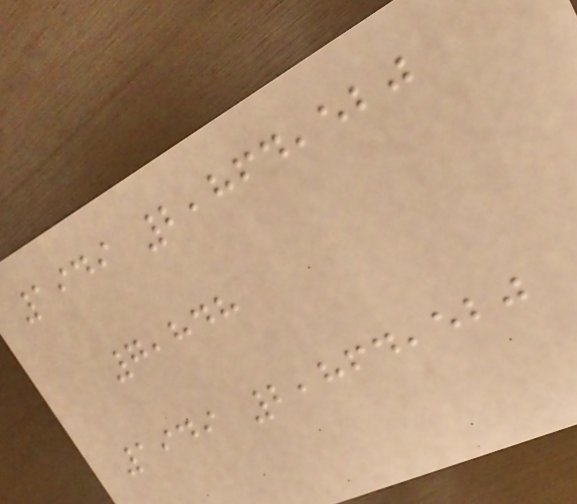1949 2,864,520
7,848
1949 2,864,520
